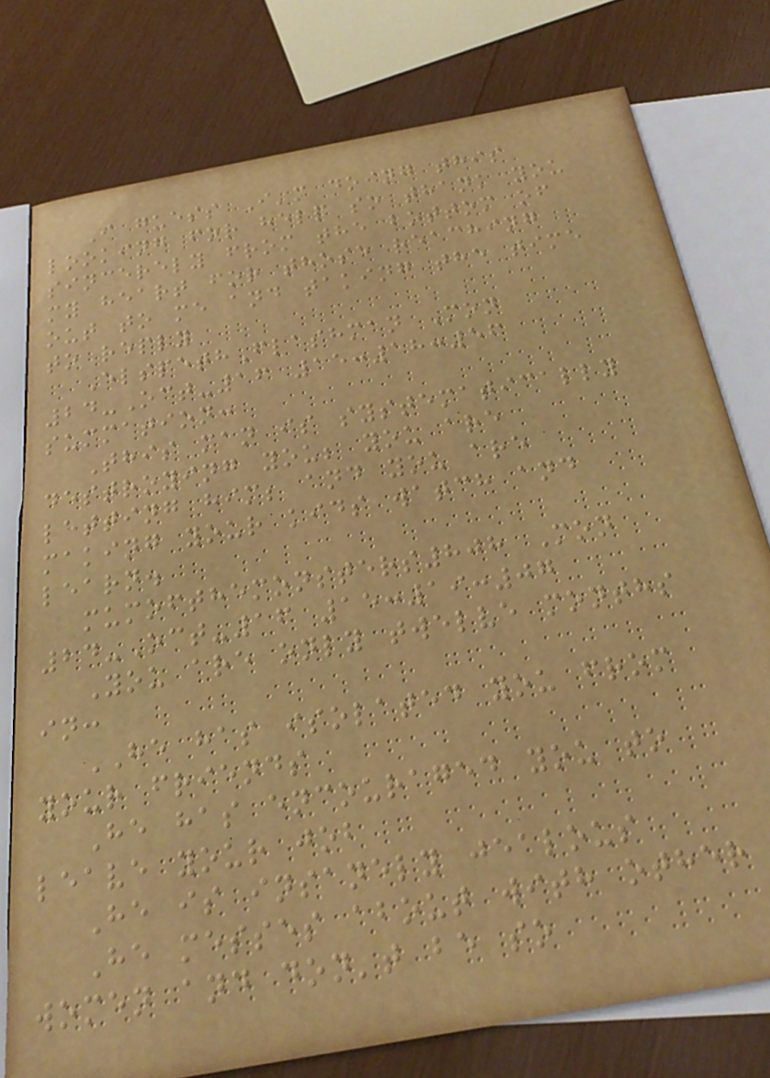I guess I'm doing this
looking for help so thank you
sincerely from the bottom of
my heart for those reaching
out to me and taking the time
to reply
ElspethFlashman Mon
24-Oct-16 15:18:56
summation:
This man is systematically
destroying you; you are
letting him; and you are
making your kids watch and
learn.
mumofthemonsters808 Mon
24-Oct-16 15:19:07
You are only twelve months
in:
HE has isolated you from
your friends
He has encouraged you to
leave your job
He is insanely jealous
He messes about with other
women and don't be so
